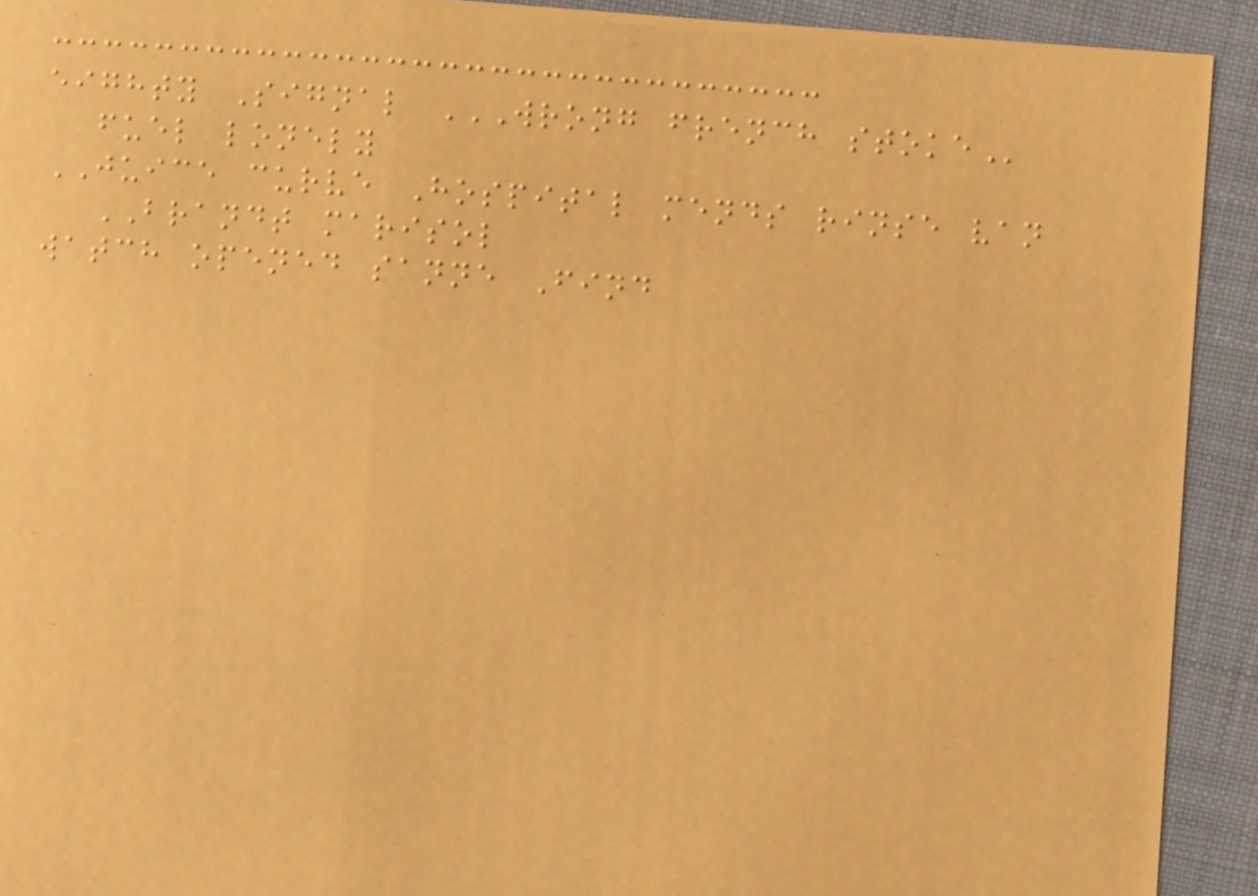eighty Signal WRONG FRENCH STOKE
fuel lonely
JUICE curve Hospital mends rinse van
BRANDT marisol
watch opened sanne Find
